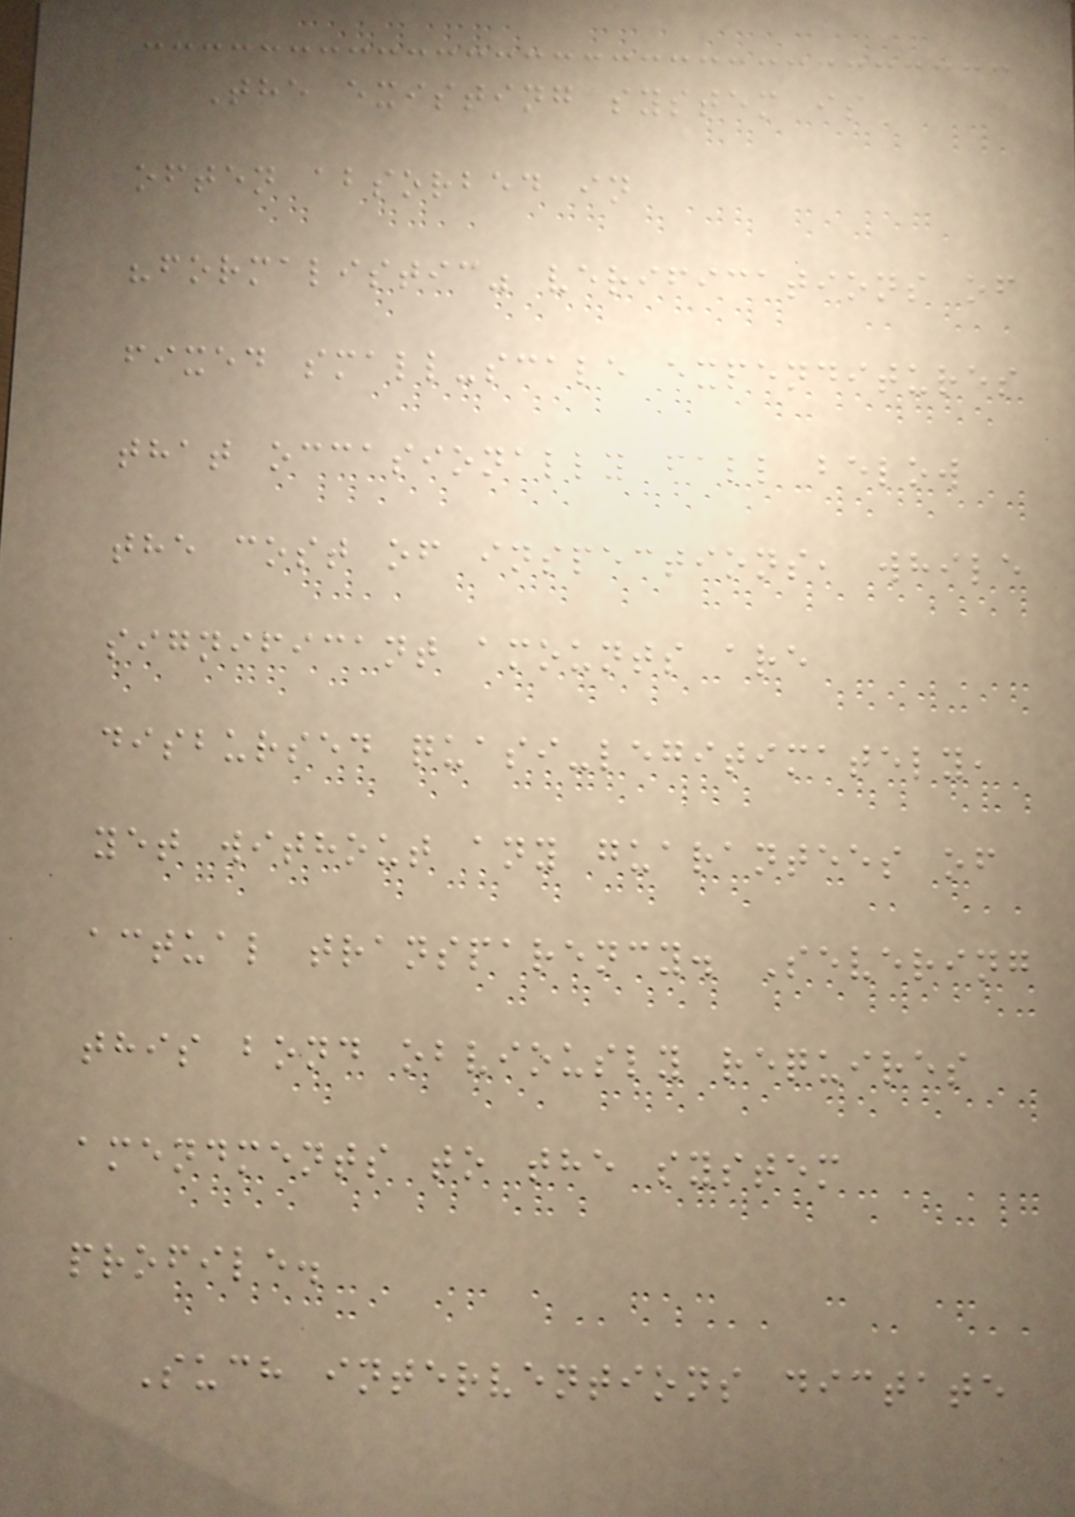The existing system is
often absorbed in
"formalistic" verifications of
fixed small-scale expenditures
that occasionally fall below
the cost of inspections, while
significant amounts are
disbursed quasi-legitimately,
yet without any guarantees of
actual transparency. Severing
this bond obviously requires
amendments to the system
profile.
Such interventions dictate
